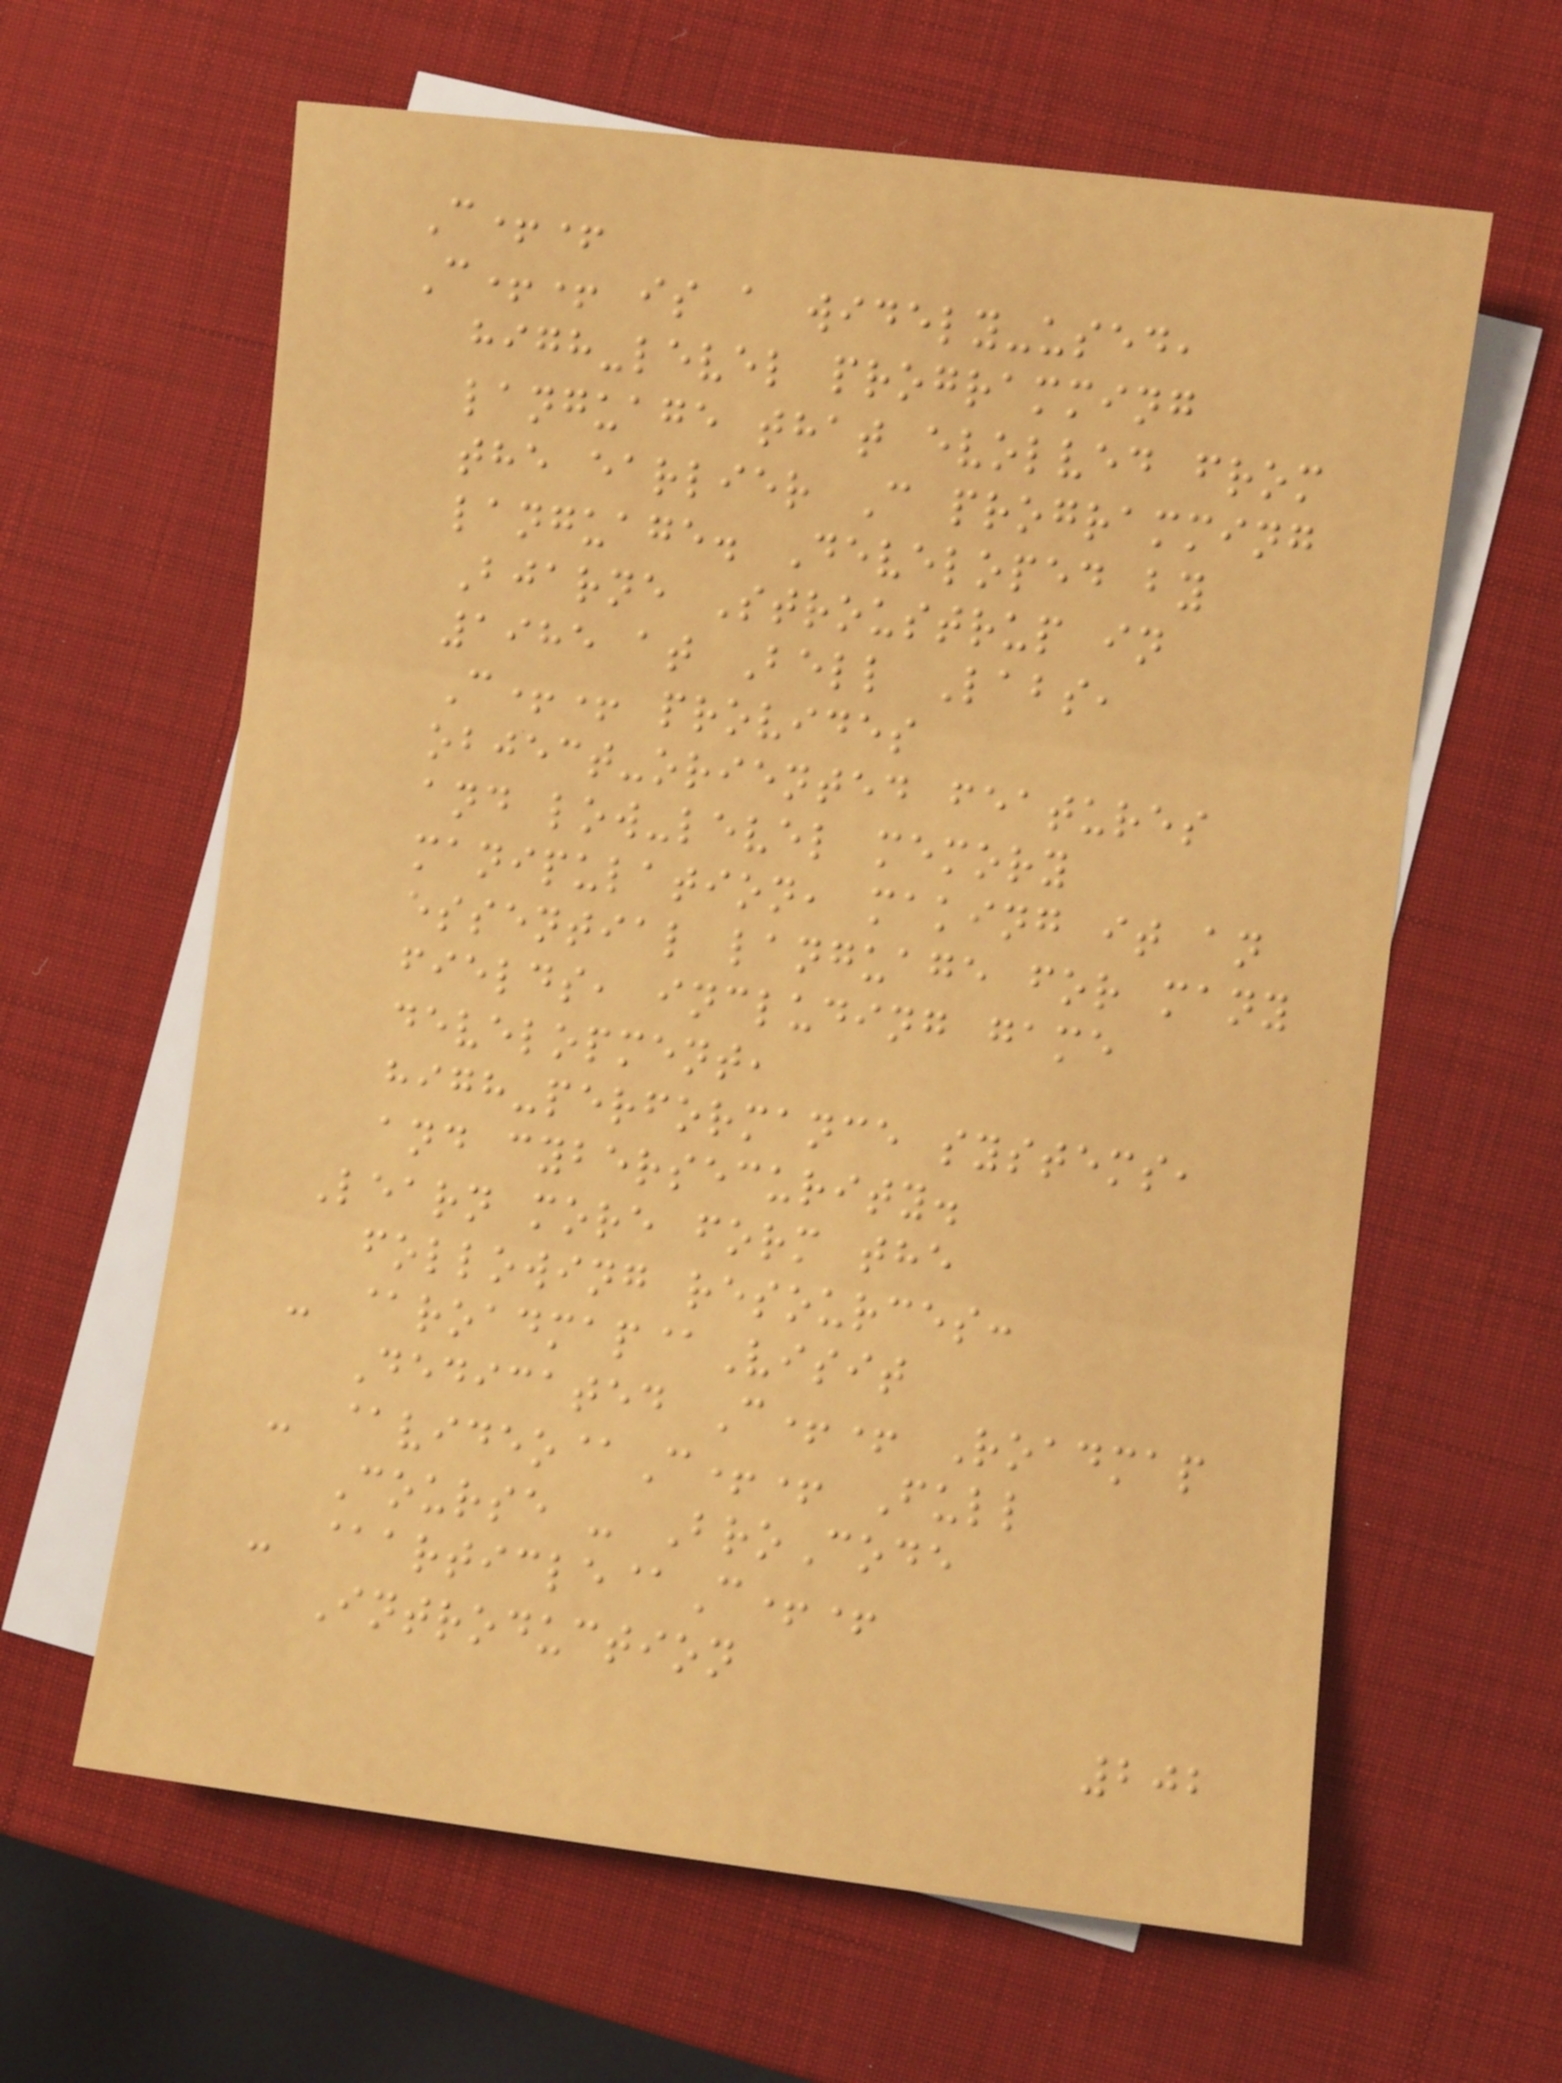C++
C++ is a widely-used,
high-level programming
language that evolved from
the earlier C programming
language. Developed by
Bjarne Stroustrup in
1985 at Bell Labs,
C++ provides
object-oriented features
and low-level memory
manipulation, making it an
essential language for many
fields, including game
development,
high-performance systems,
and cybersecurity.
Learn more form the
following resources:
- @roadmap@Visit
Dedicated C++ Roadmap
- @video@C++ Full
Course - BroCode
- @article@C++
Introduction
202
